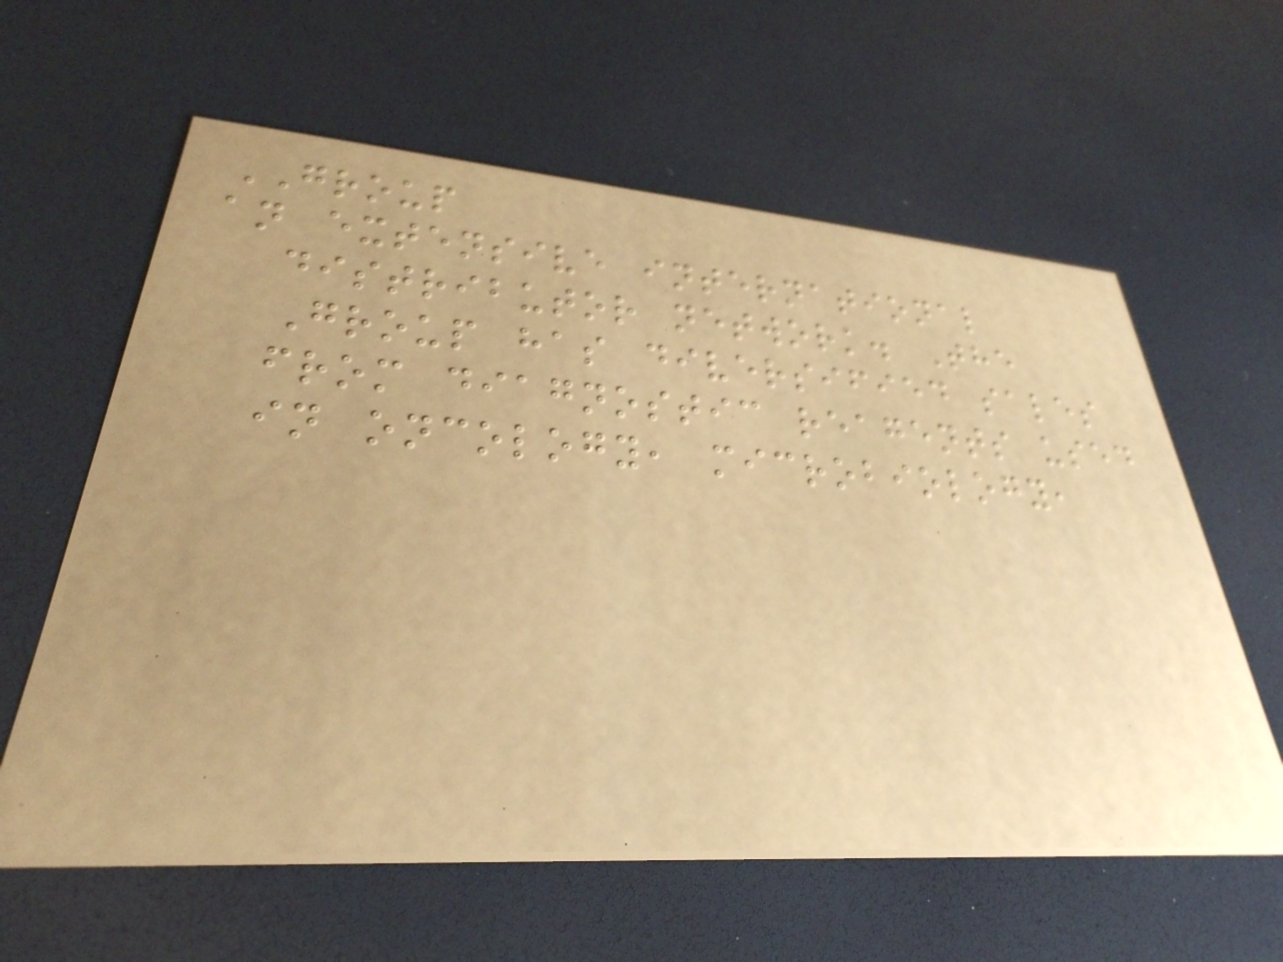GROUP
an extensive international
distributor network. The
Group has diversified sales
from diagnostic reagents used
in oncology, microbiology,
